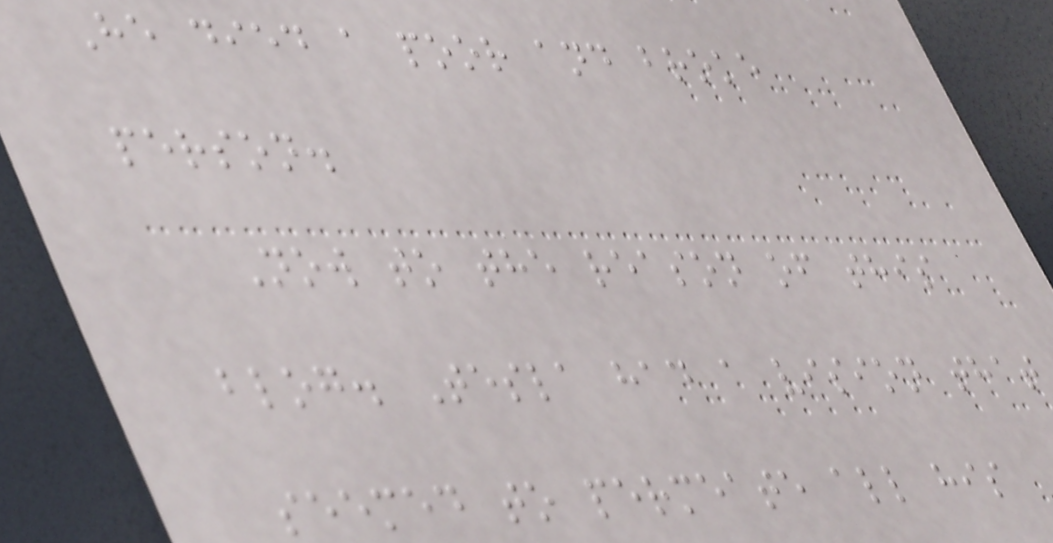He died a poor and broke
person.
Now to the reason of this
blog. Tesla had a vision that
seemed to permeate all his
